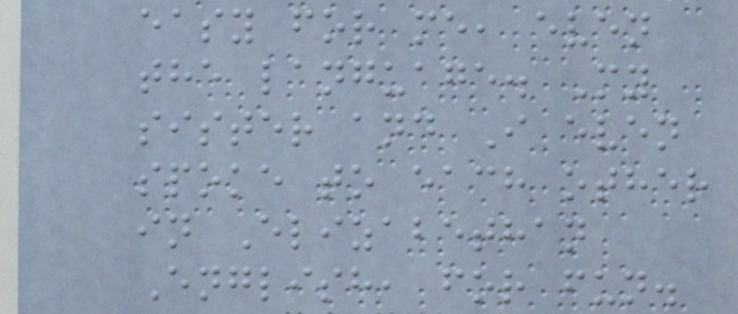easy for me, even
the language. My
sister and I even
spoke to each other
in Elizabethan
English, for fun.
